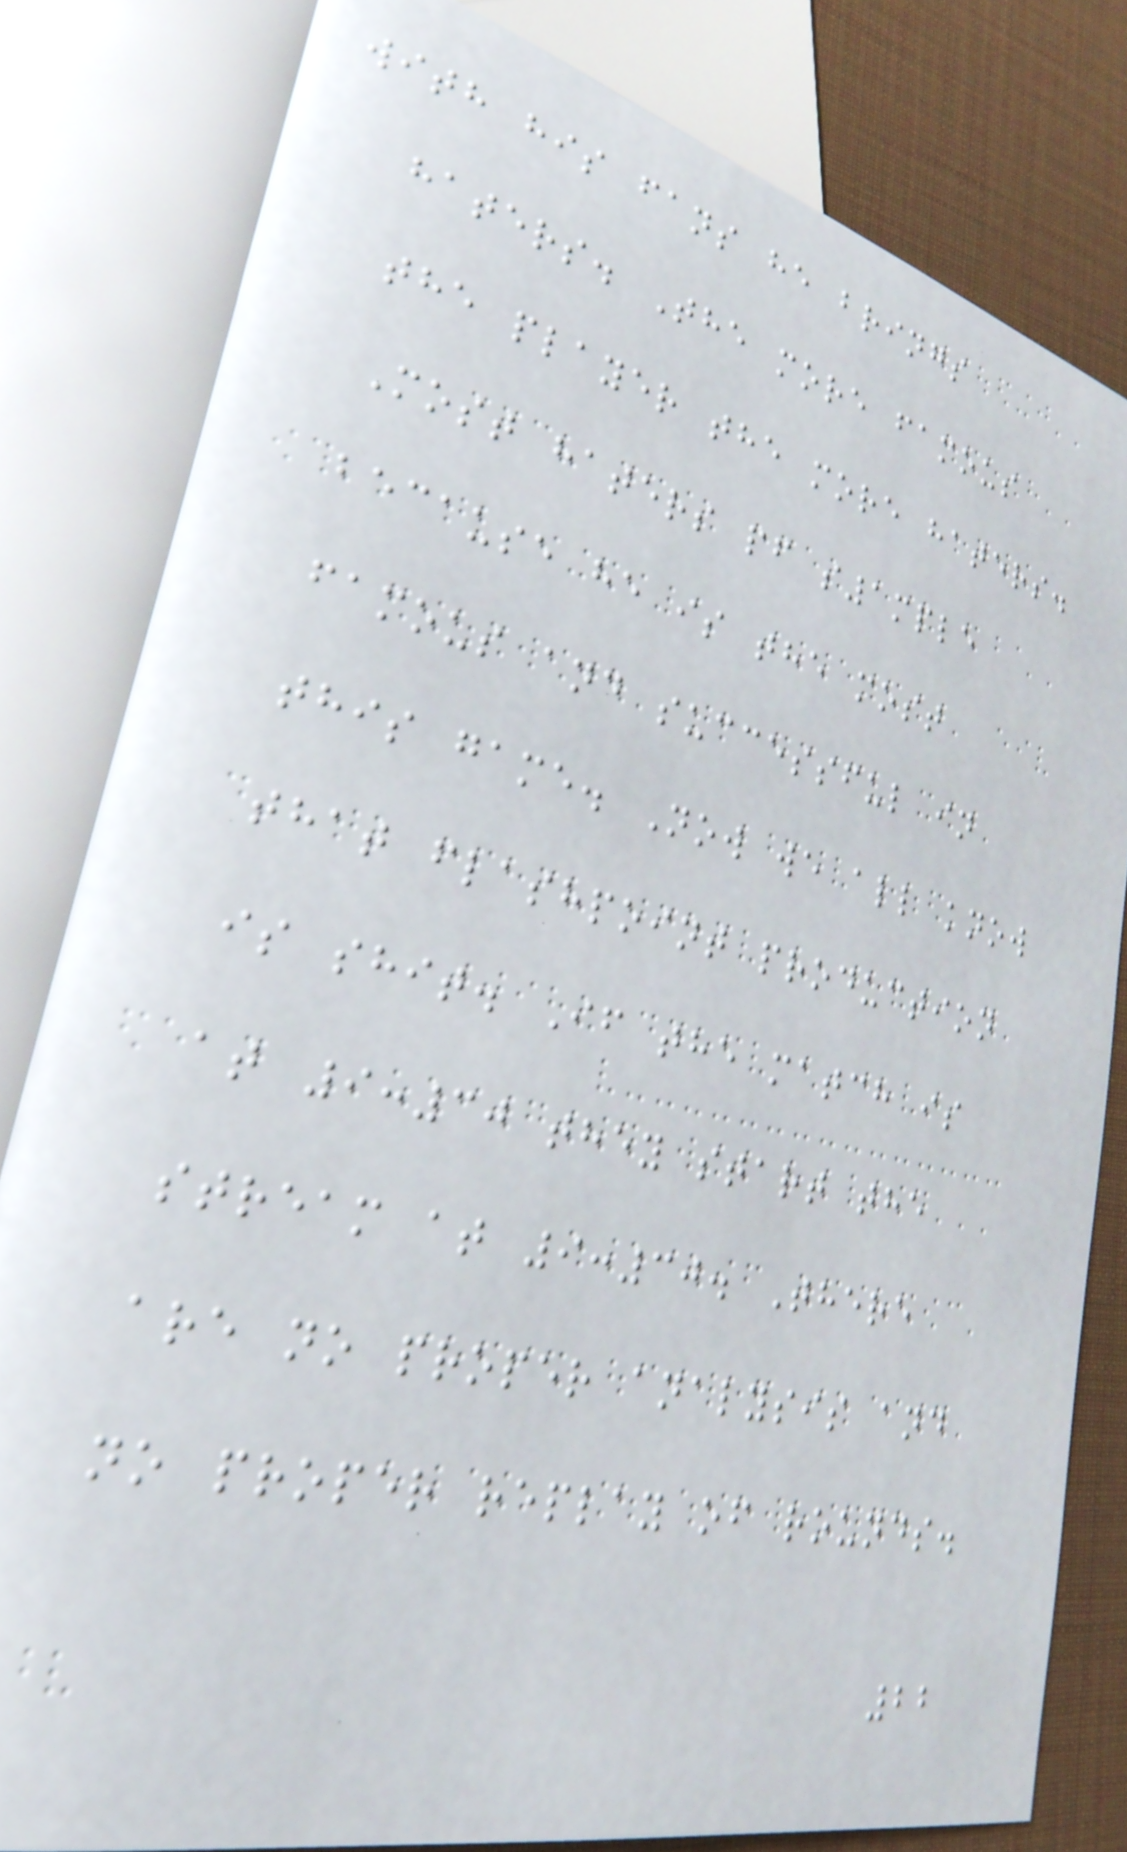with his fans he brings
haters. The more famous
the player the more haters.
Most haters pf s1mple
because he is the most
famous and successful in
this game. Now we all know
that flashpoint production
is shit. If the match is
at 9:30 they start the
stream at 9:30. There
are no proper analysis and
no proper replay of rounds.
22
